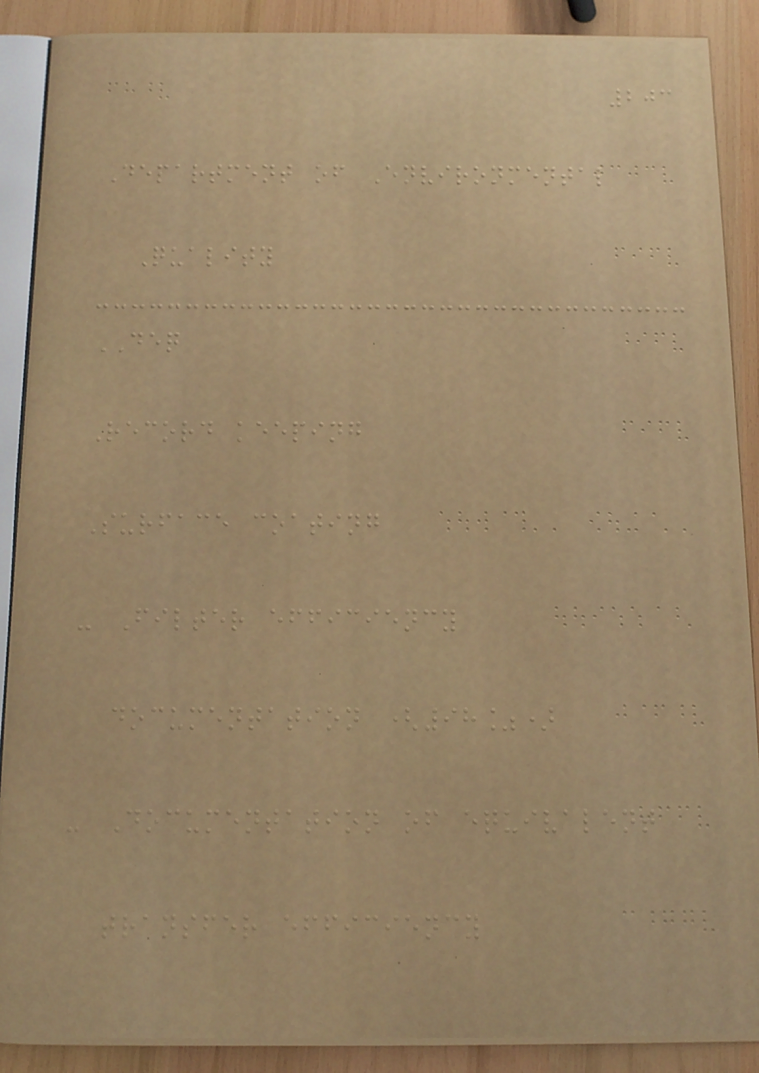203
Department of Environmental
Quality
DEQ
Record keeping
Surface coating
- Filter efficiency
documentation (98%)
- Documentation of equivalent
transfer efficiency
